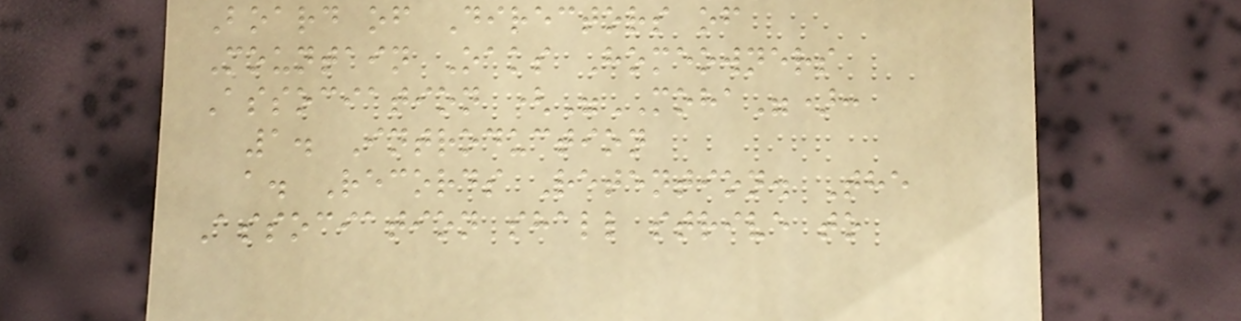Board of Directors of
Mountain Oaks Homeowners
Association ("MOHA"):
1. Introduction
a. Records Retention. The
Association shall strive to
